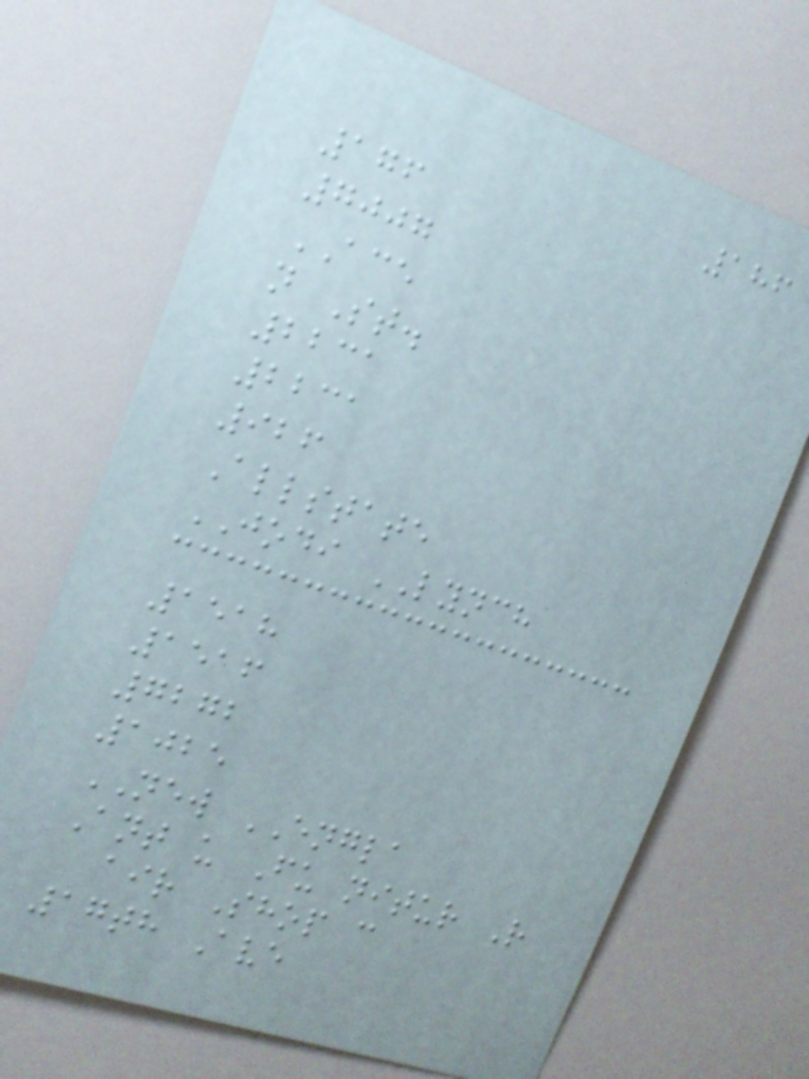186
176
7007
ACE
n St.
2231
2231
926
Allstate
JODI LYNCH
1518
1516
7272
1025
NEW ENGLA
Ant u Fu nitur R
air Shop c
17th Ave
